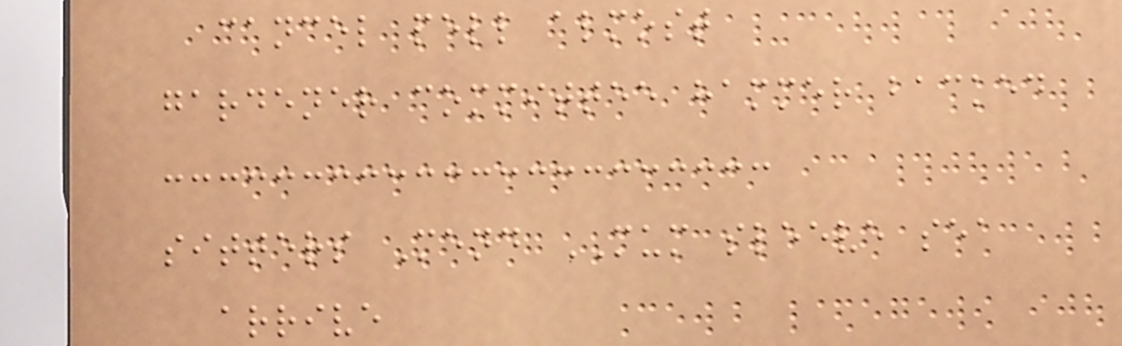cancel pell almost
gardener committee hammer backed
sitters Mend MUM sleeve sea
arrive
